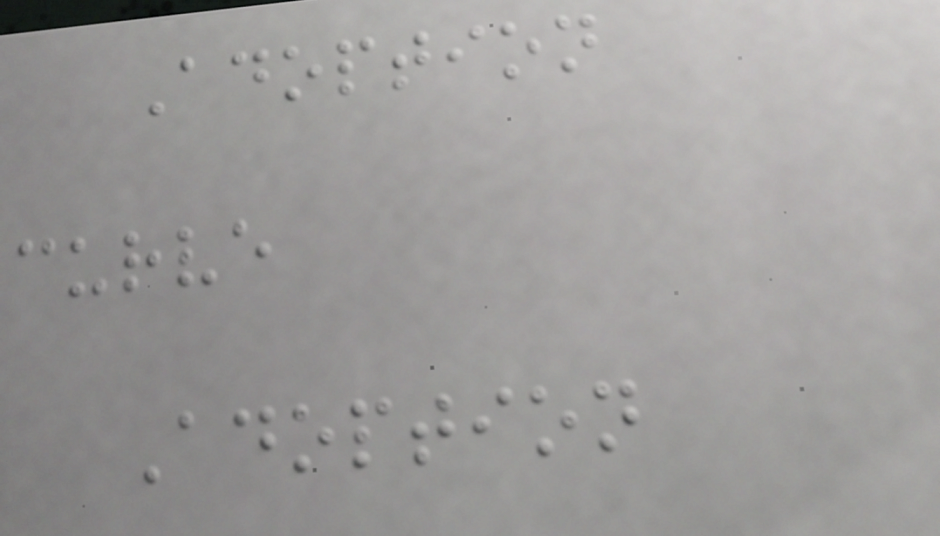Adoption
curve
Adoption
